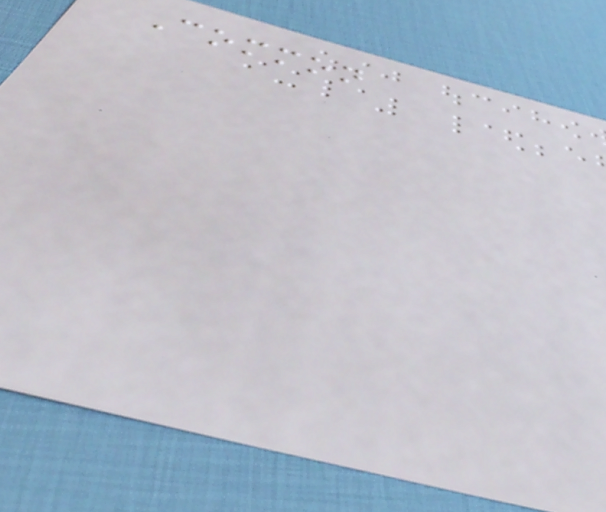Common
